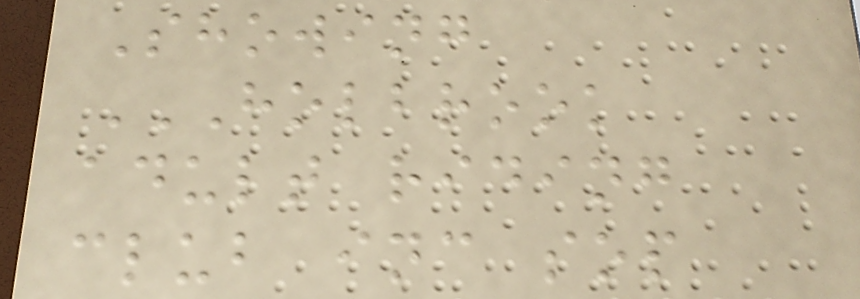Showing
HOLBROOK
ADULT RIDING
CLUB INC SOP
